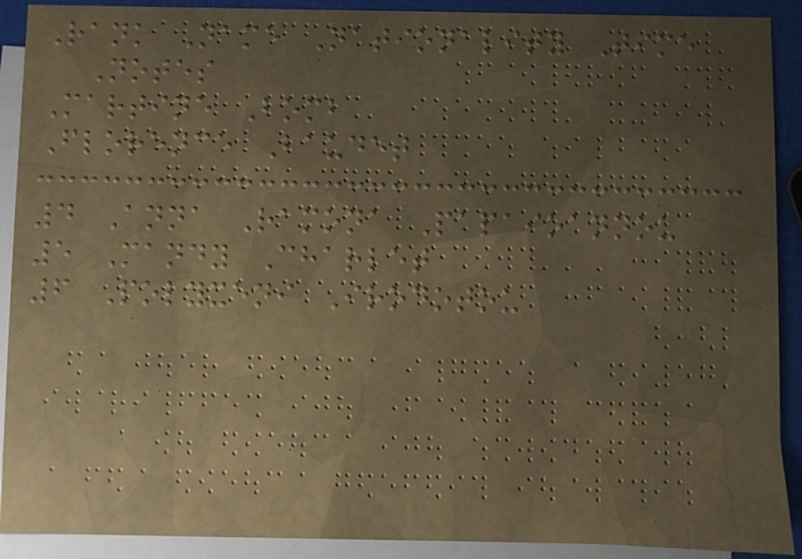Rank Name Nationality Time
Notes
Martine Bomb
Florence Baudet
4 Anna Ramona Papaioannou
5 Mandy Charlet
6 Polyxeni Irodotou
